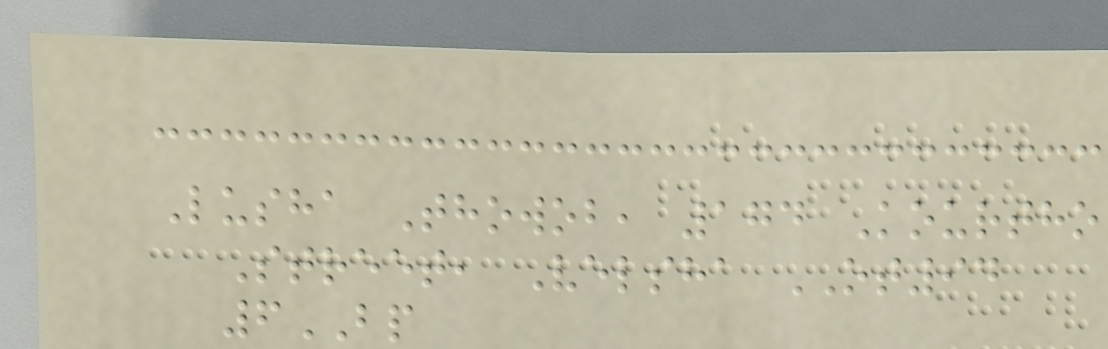Lusha Thowob, 174 Kourtho
Street, Velsha OT94
6BP
